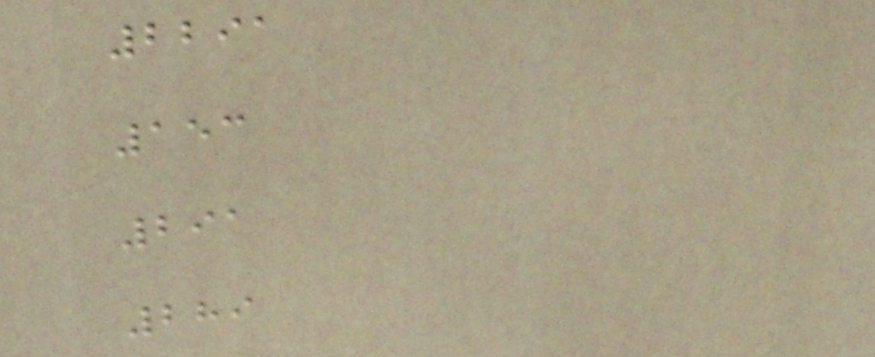2291
153
291
289
